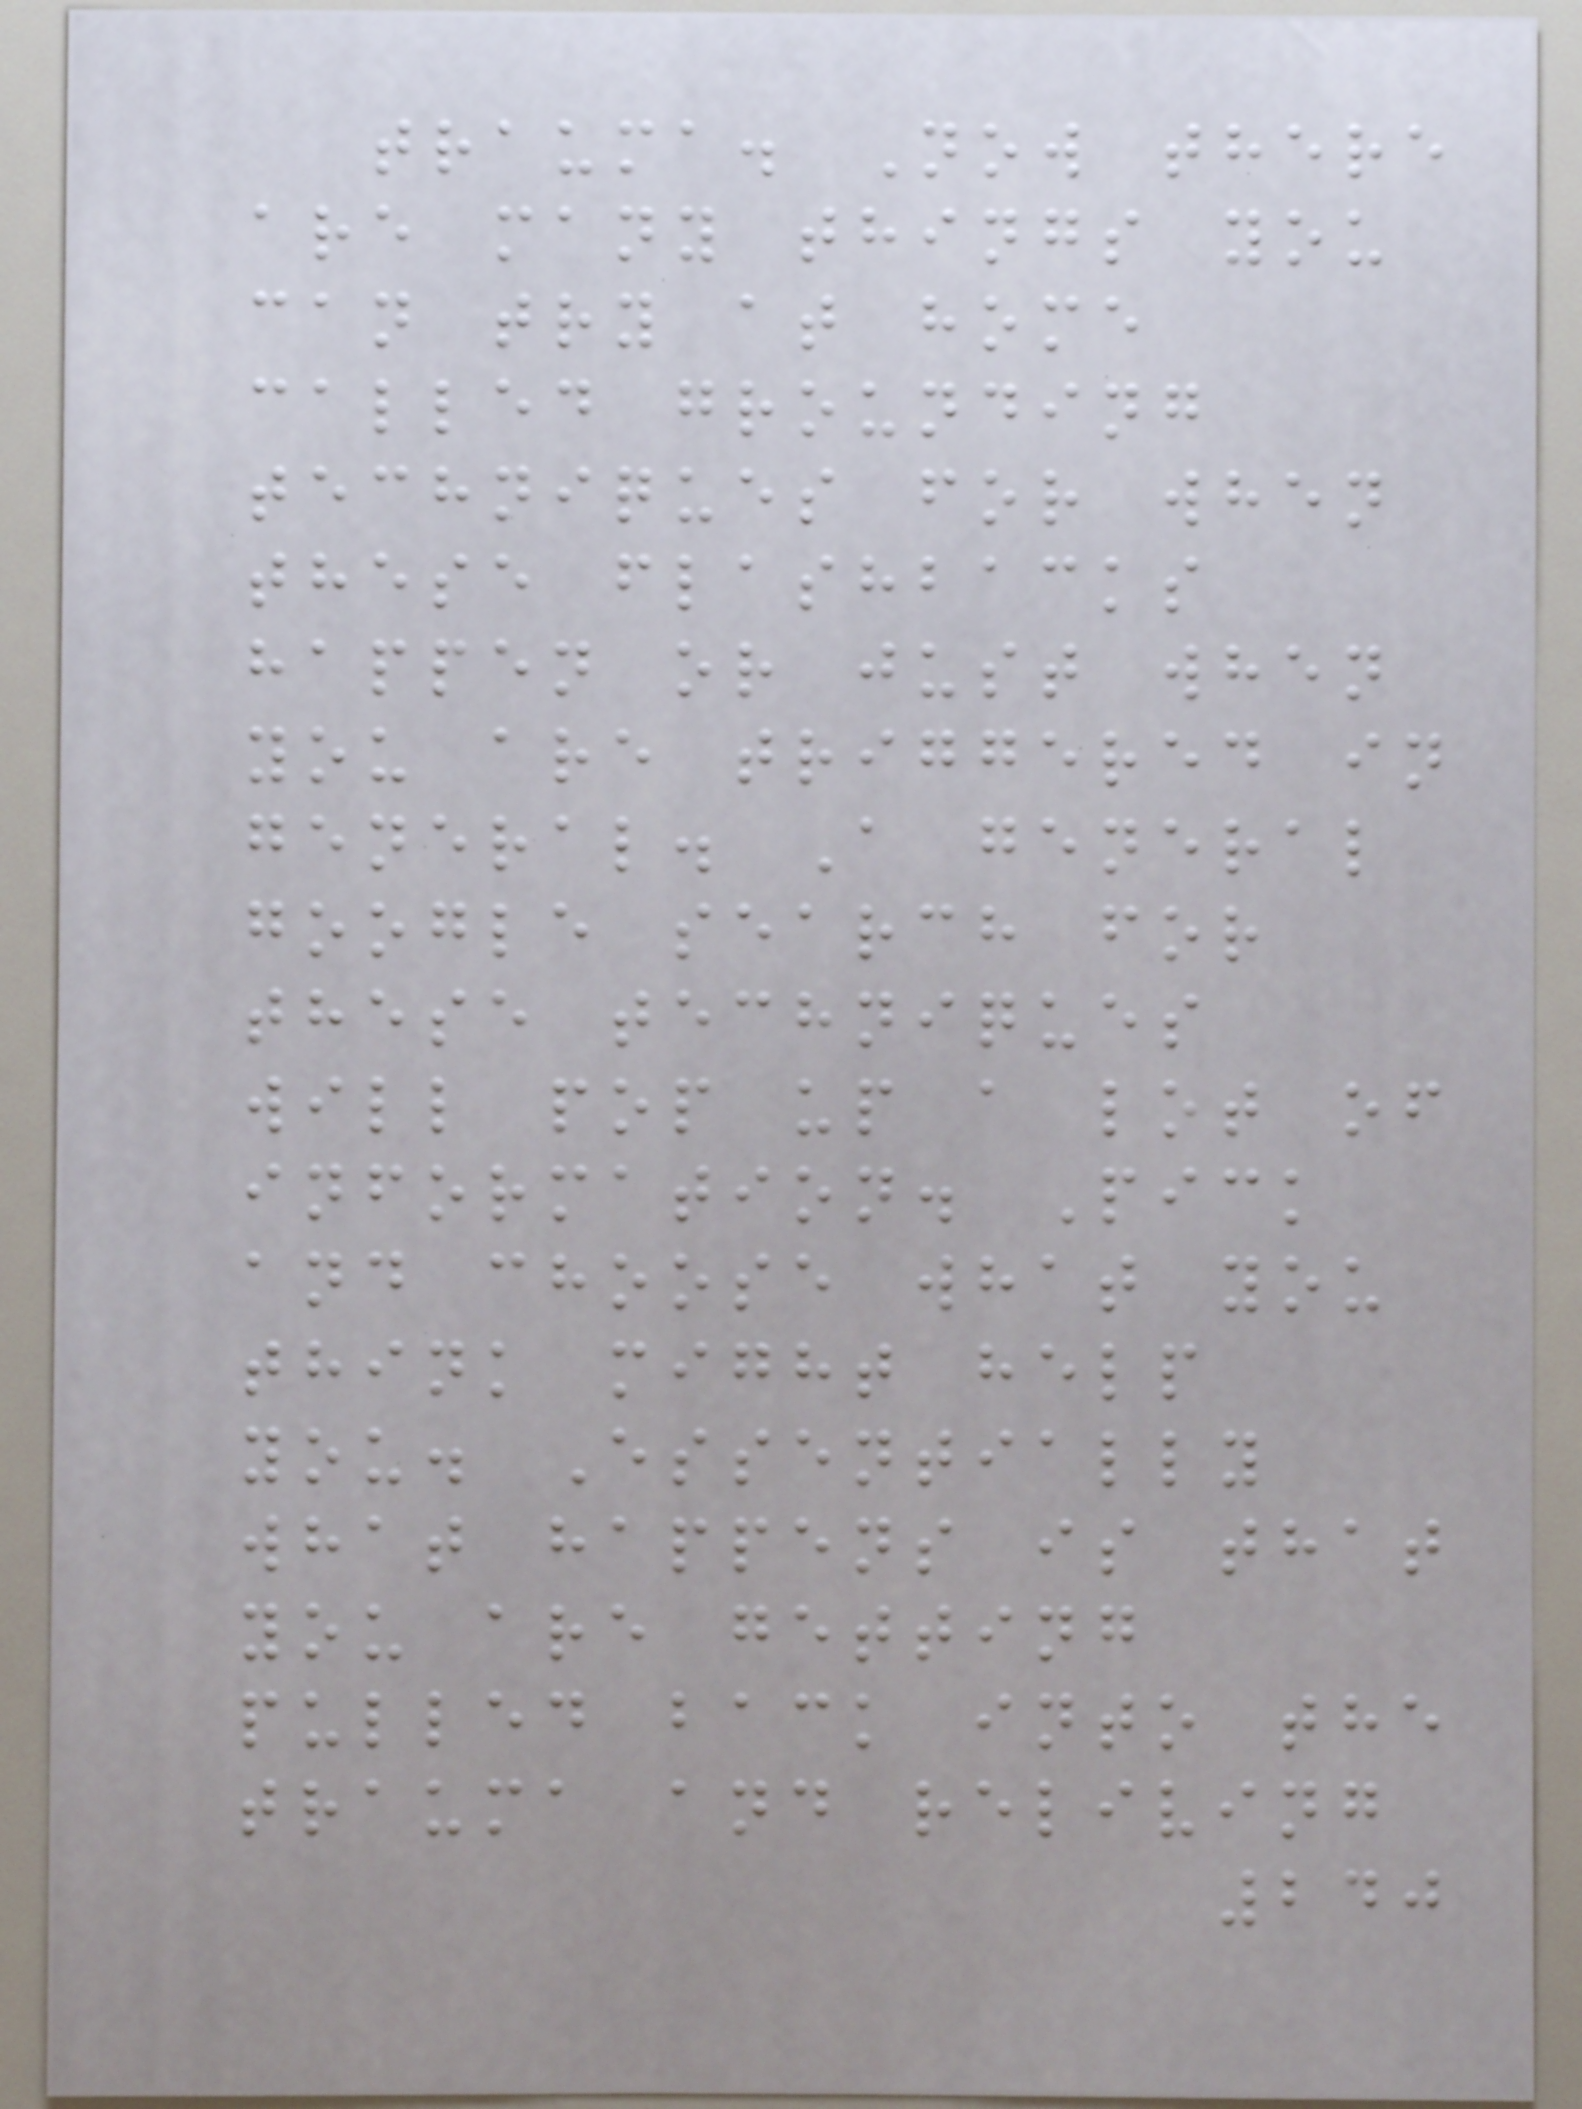trauma. Now there
are many things you
can try at home
called grounding
techniques for when
these flashbacks
happen or just when
you are triggered in
general. A general
google search for
these techniques
will pop up a lot of
information. Pick
and choose what you
think might help
you. Essentially
what happens is that
you are getting
pulled back into the
trauma and reliving
240
